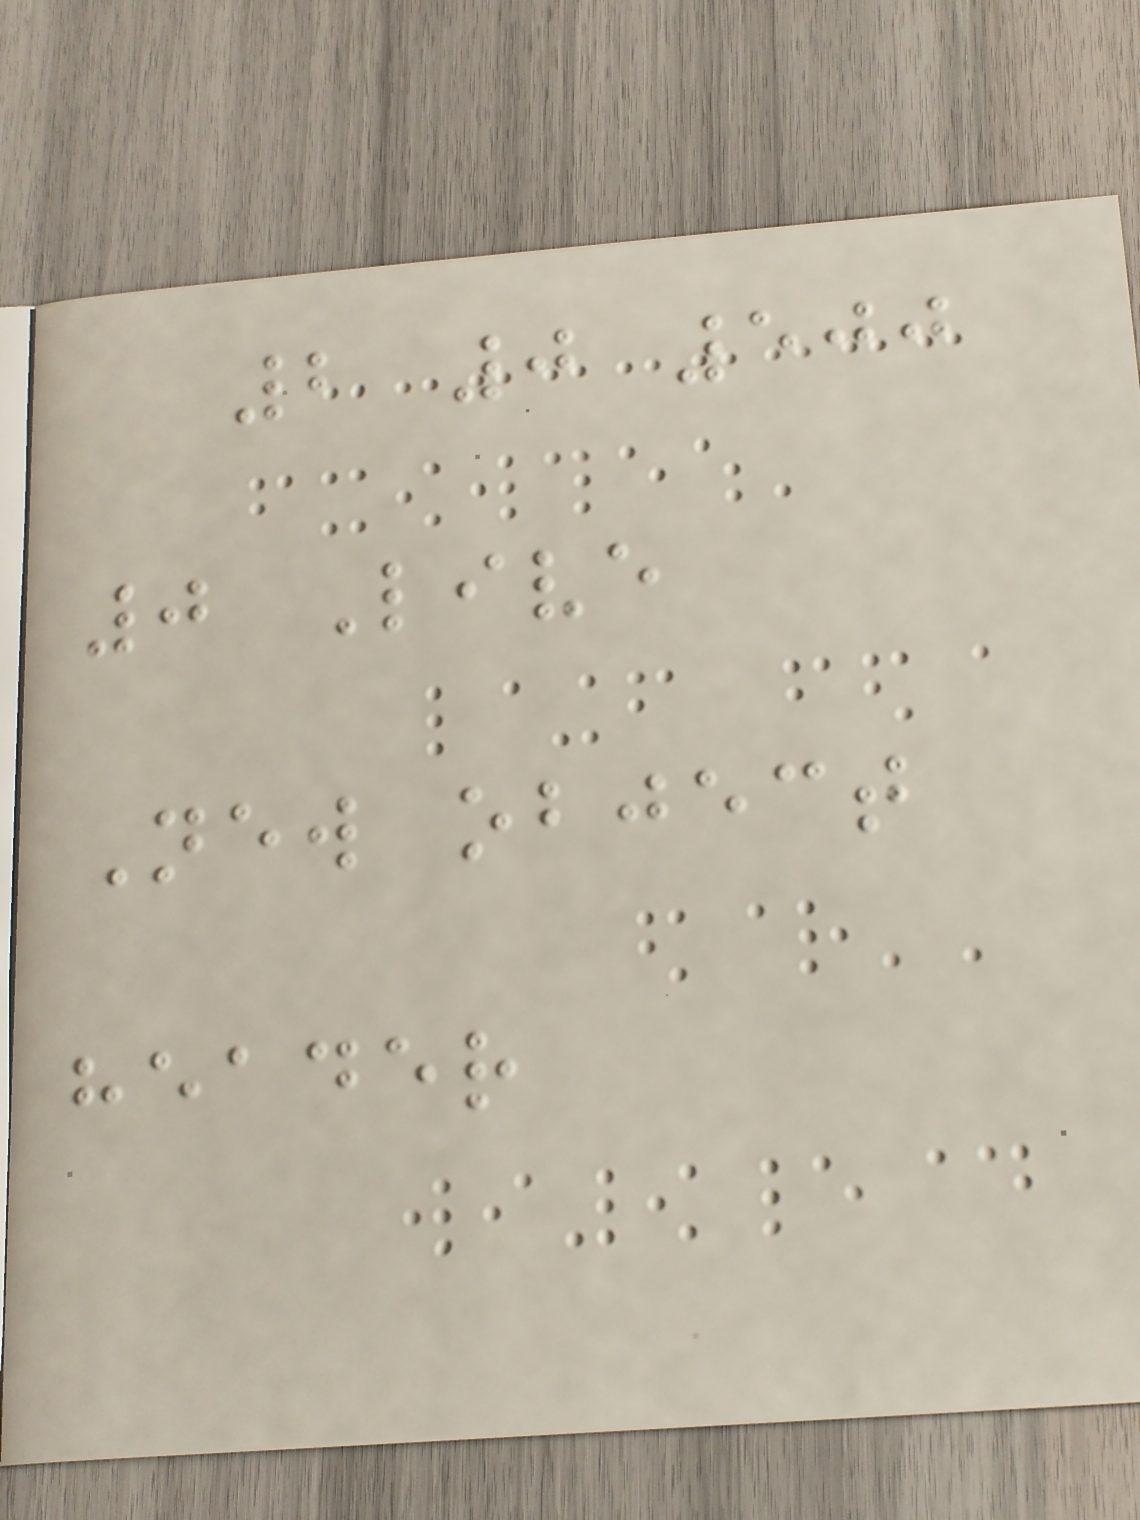2 0 500
0 Live
New object
header
